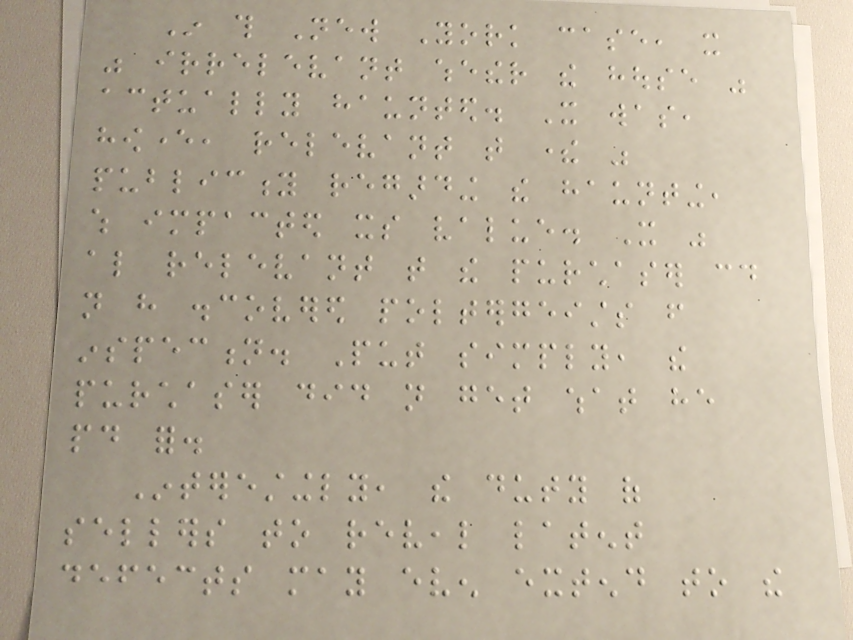In this New York case, it
was irrelevant whether the house was
actually haunted. It was,
however, relevant that there was
publicity regarding the haunting,
which impacted its value. It was
also relevant that the purchaser could
not have discovered poltergeists from
inspection. Put simply, the
purchaser did not get what he
paid for.
Interestingly, the duty of
sellers to reveal latent
defects may even extend to the
